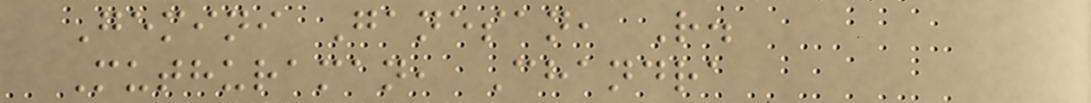Gemini Ganesan, R.
Muthuraman, Chandra
